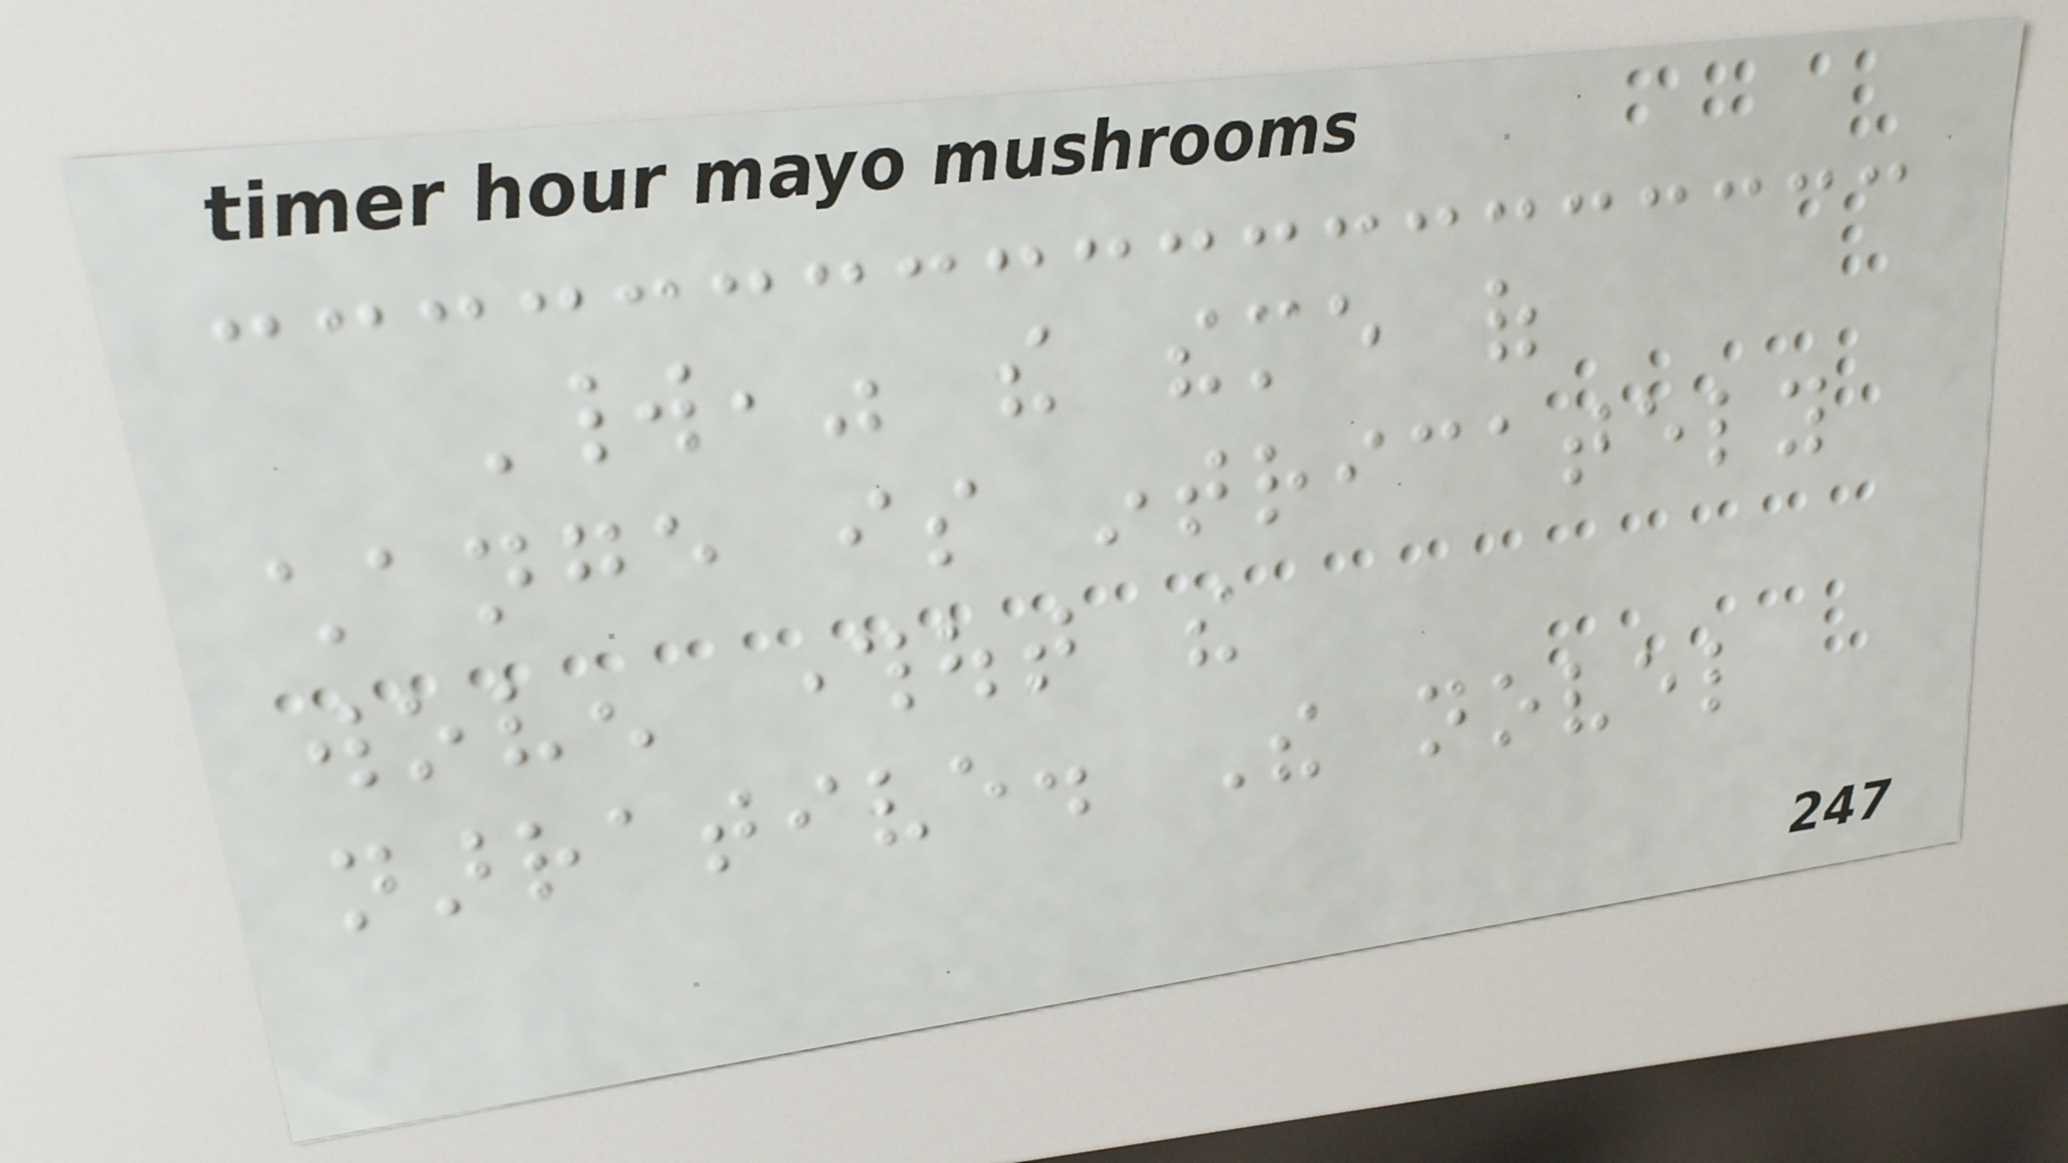World," the theme of
change is intricately
woven throughout the
narrative. The novel
